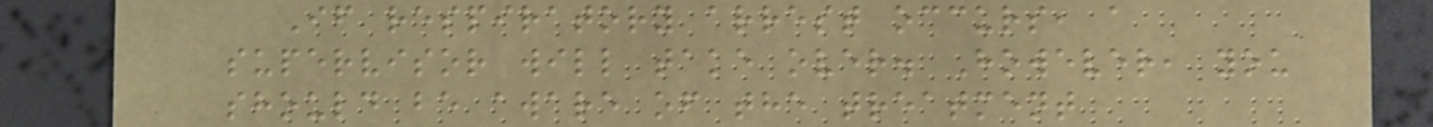If respiratory arrest occurs, a
supervisor will take over. However, you
should be aware of the treatment
